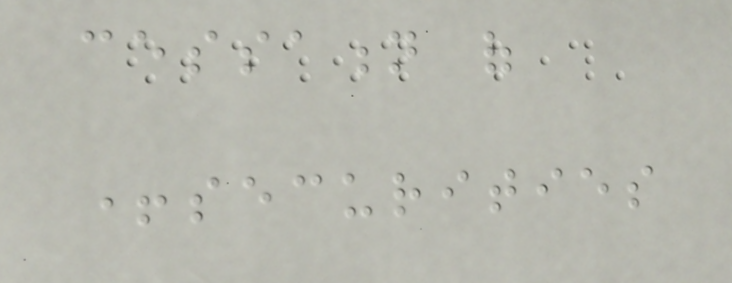cessation of
+securities
